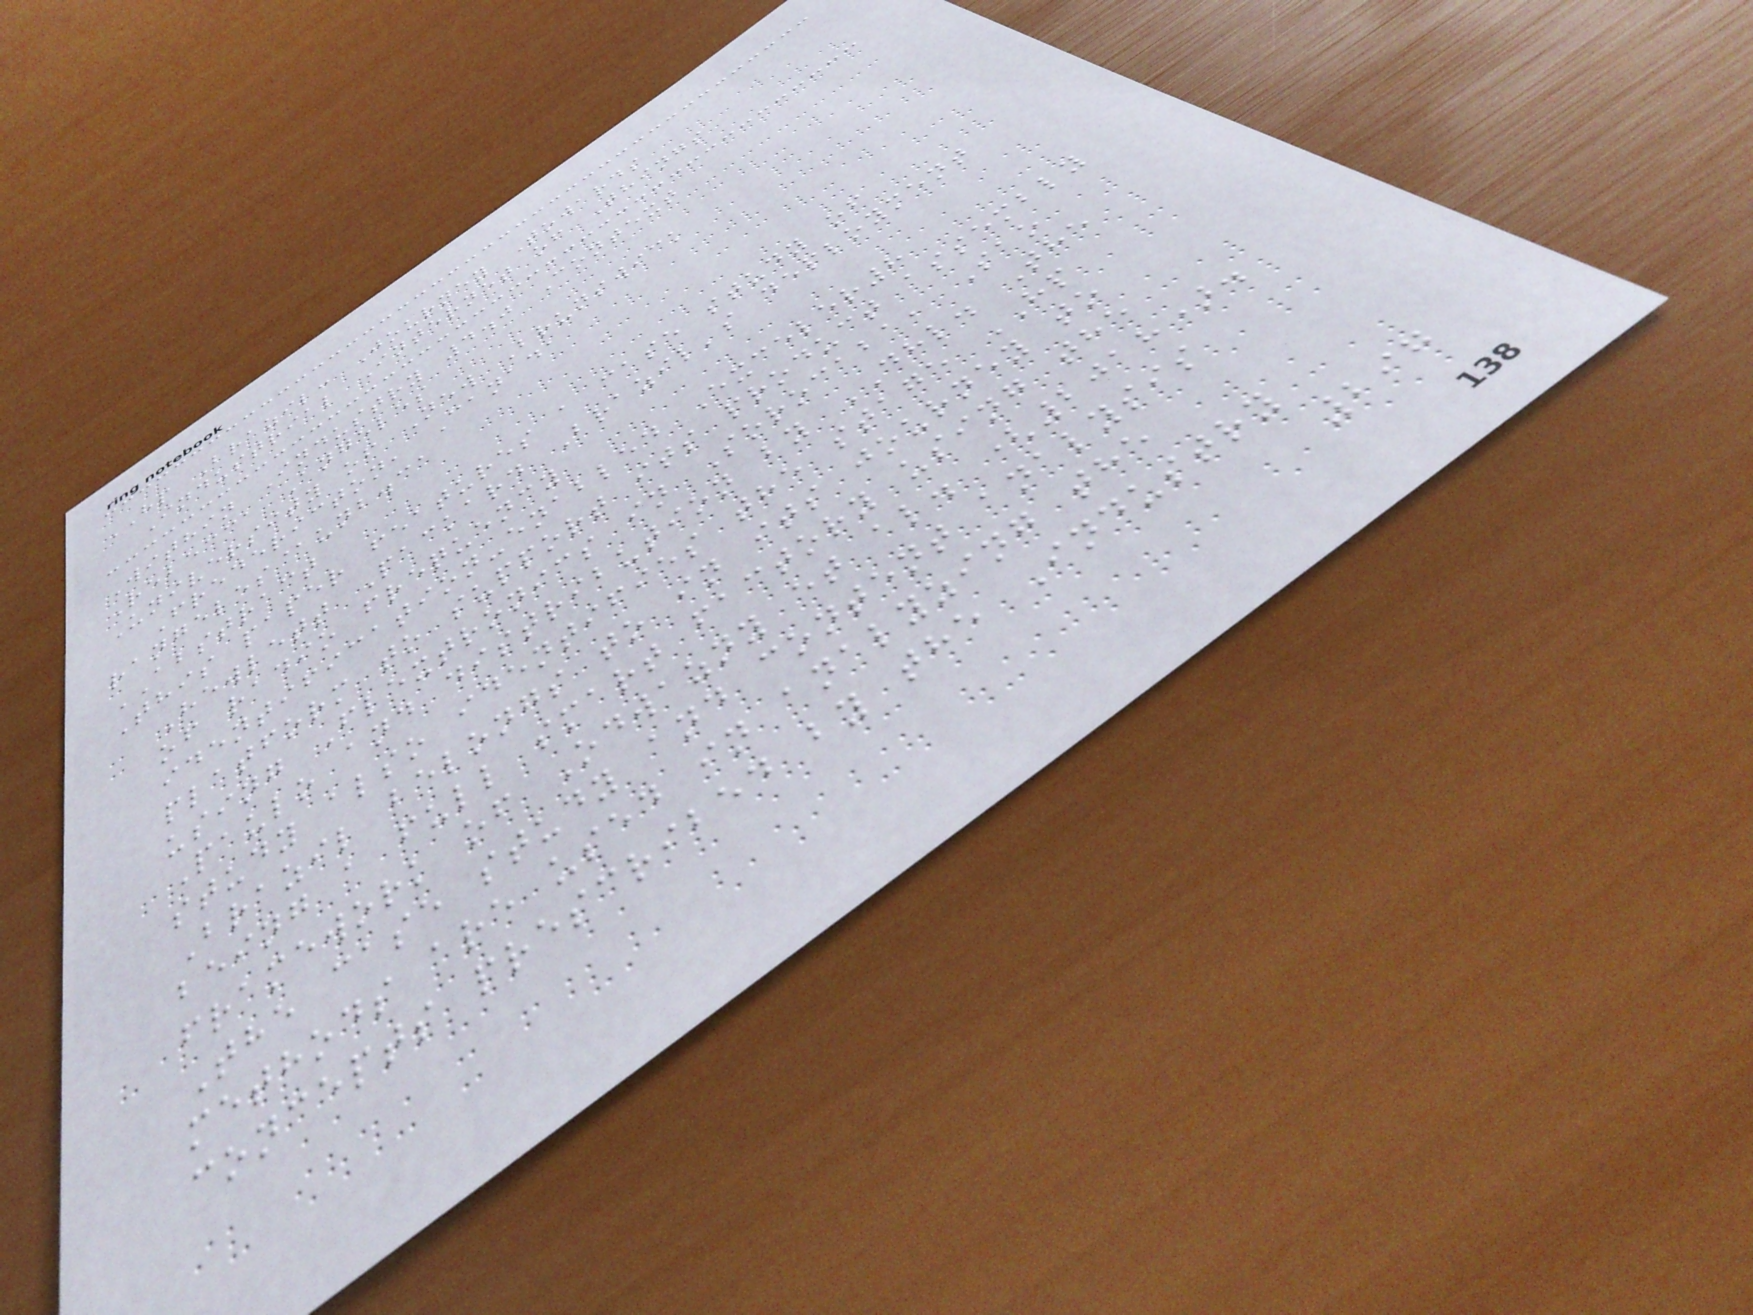HP Brazil: Journey Towards
Industrial Internet of Things
Within Industry 4.0 Context
Rebecca Angeles
University of New Brunswick
Fredericton, Canada
rangeles@unb.ca
ABSTRACT
This paper features a case study of
Hewlett Packard Brazil's deployment
of radio frequency
identification-enabled Exceler8
platform to support its product assembly
using Flextronics in Sorocaba, Sao
Paulo and distribution by DHL. The
study also identifies the stage HP
Brazil belongs to in its journey to
being a full smart factory using the
framework of Odwazny et al. (2018).
The case study and content analysis
methods are used in analyzing the
concepts prescribed by the Industry
297
